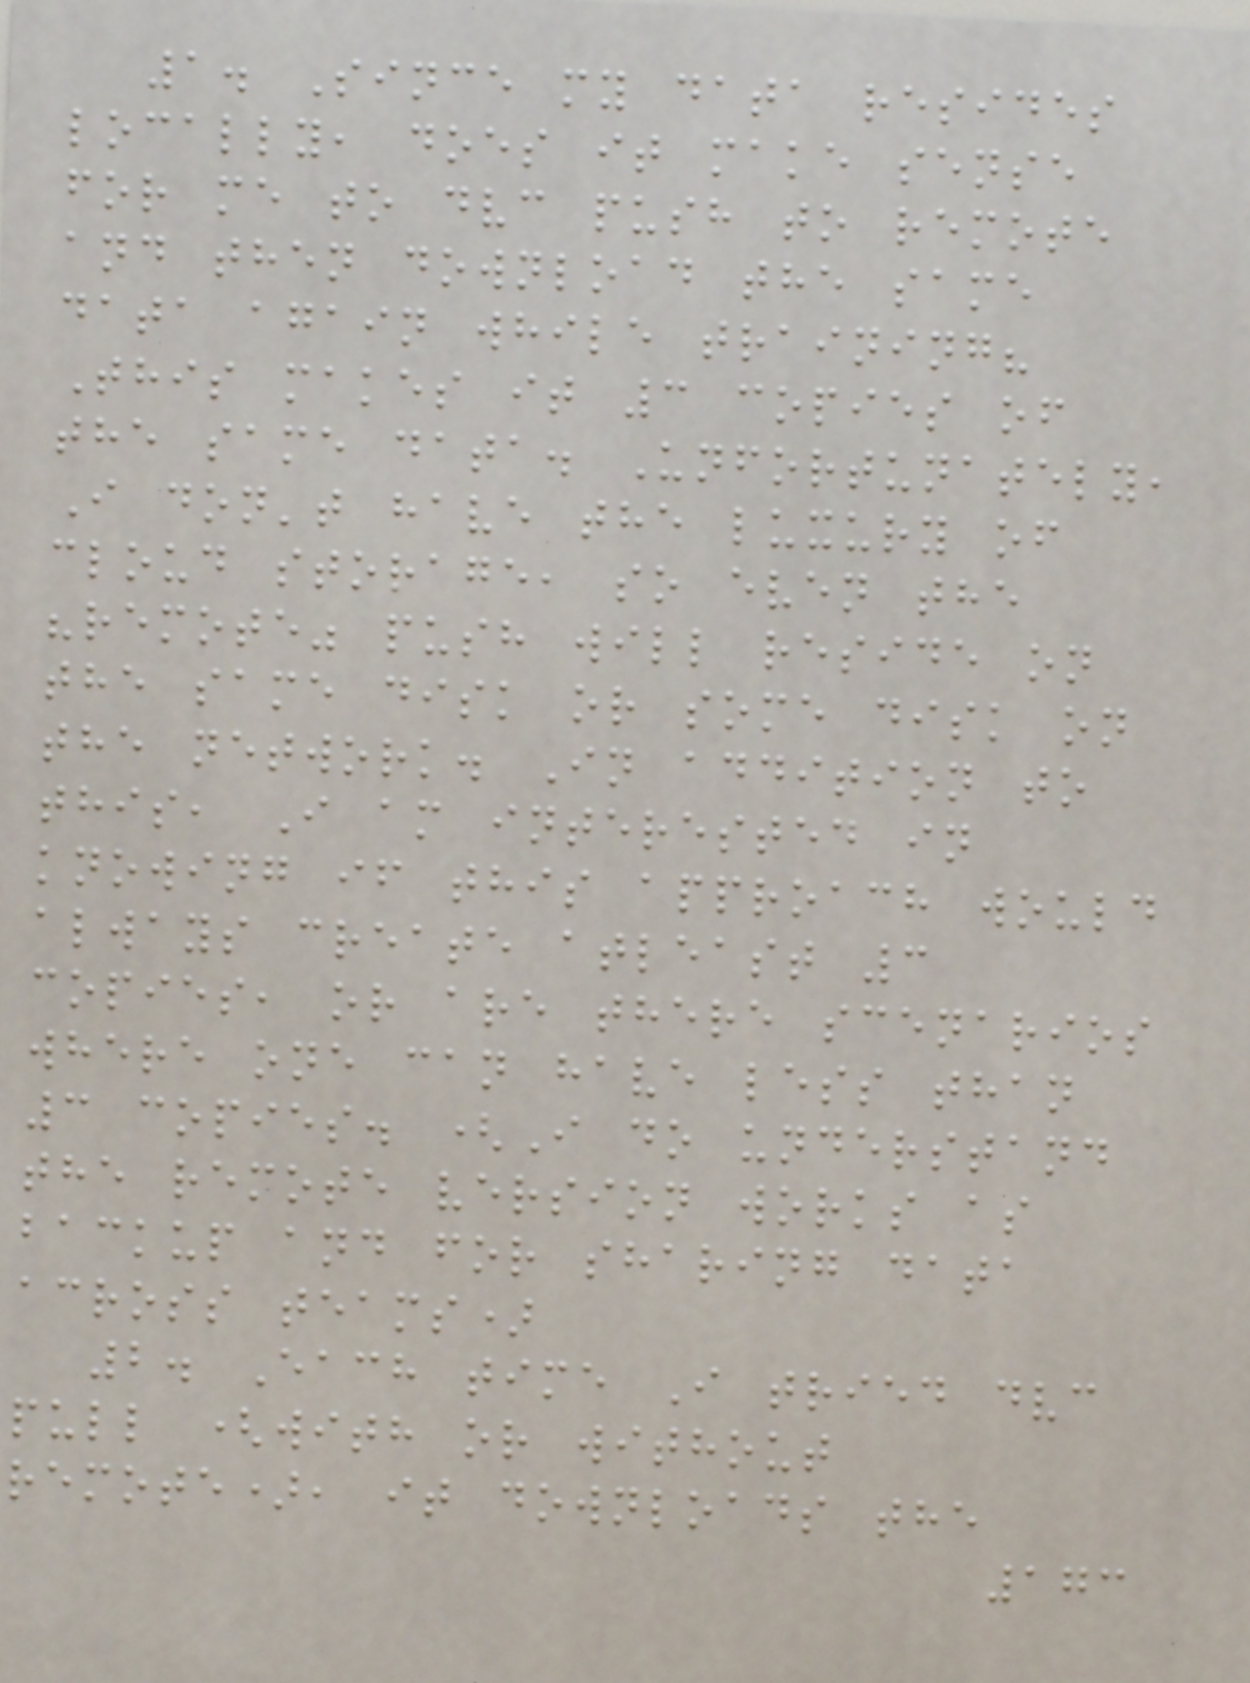1. Since my data resides
locally, does it make sense
for me to dvc push to remote
and then download the same
data again while training?
This makes it 3 copies of
the same data. Unfortunately,
I don't have the luxury of
cloud storage, so even the
"remote" push will reside on
the same disk or some disk on
the network. In addition to
this, I am interested in
knowing if this approach would
always create atleast 3
copies, or are there scenarios
where one can have less than
3 copies. (I do understand
the remote version works as
backup and for sharing data
across teams)
2. Each time I tried dvc
pull (with or without
remote), it downloads the
173
